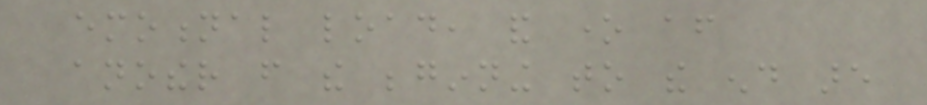emotional load, and one after
another from the beginning to the end are
